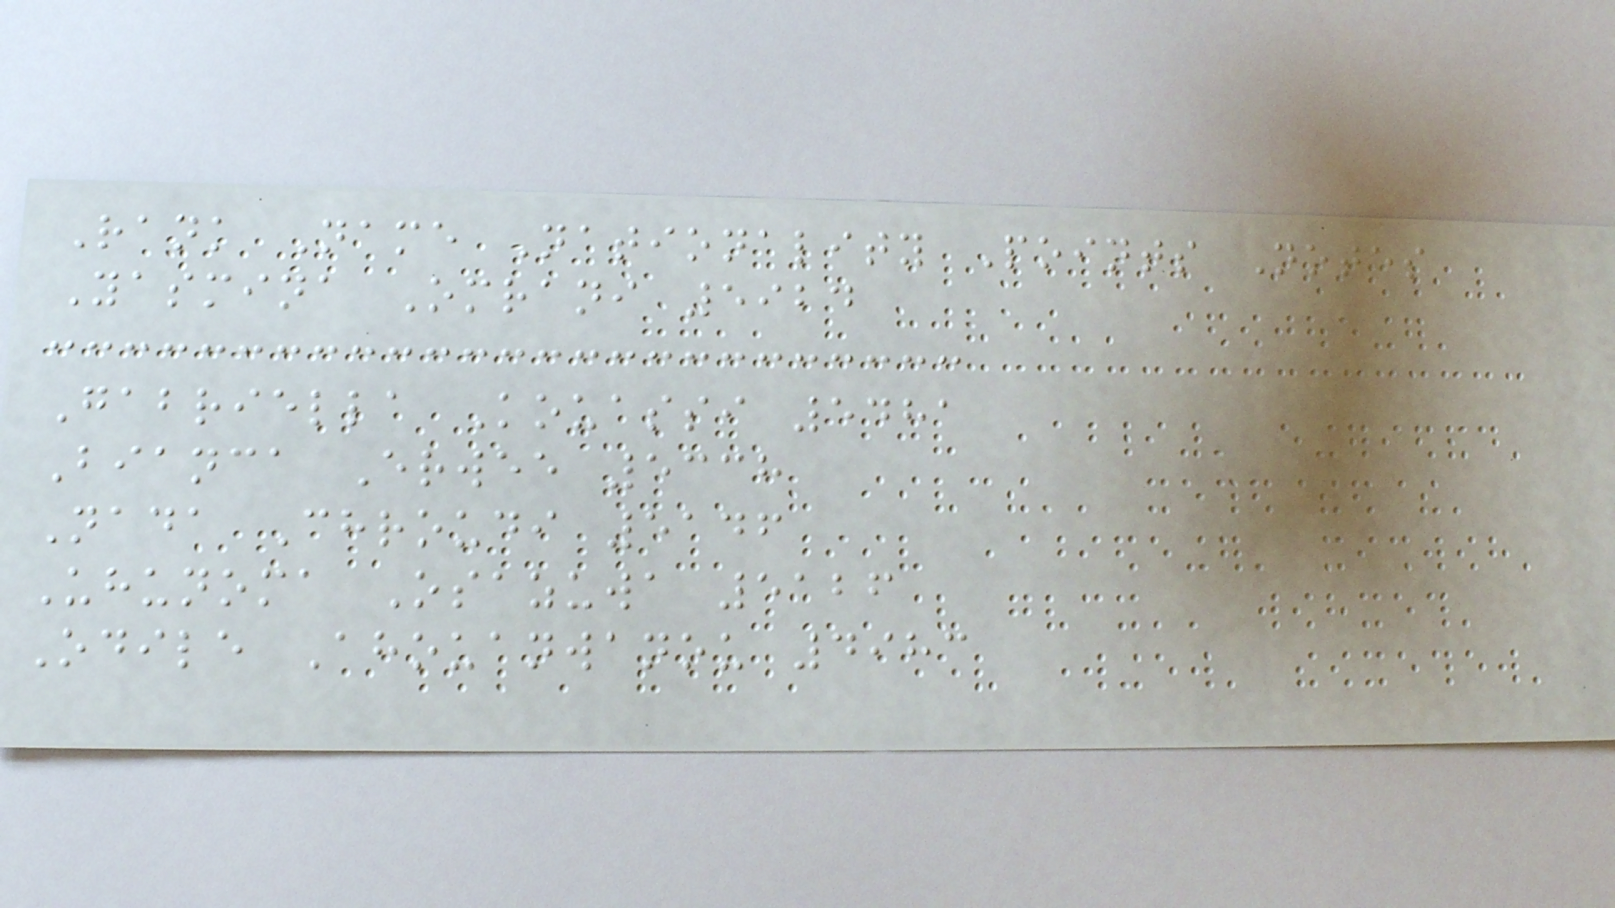Rank Name Nationality Points Notes
Yasmina Omrani 5924
Gabriella Kouassi 5481
Bianca Erwee 5338
Nada Chroudi 5146
Uhunoma Osazuwa 5126
Odile Ahouanwanou 4983
